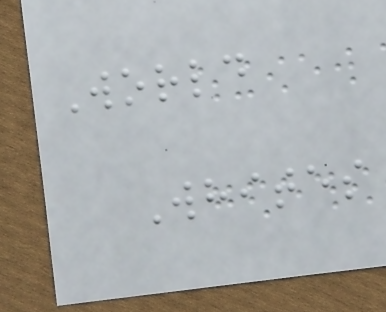World
Whites
